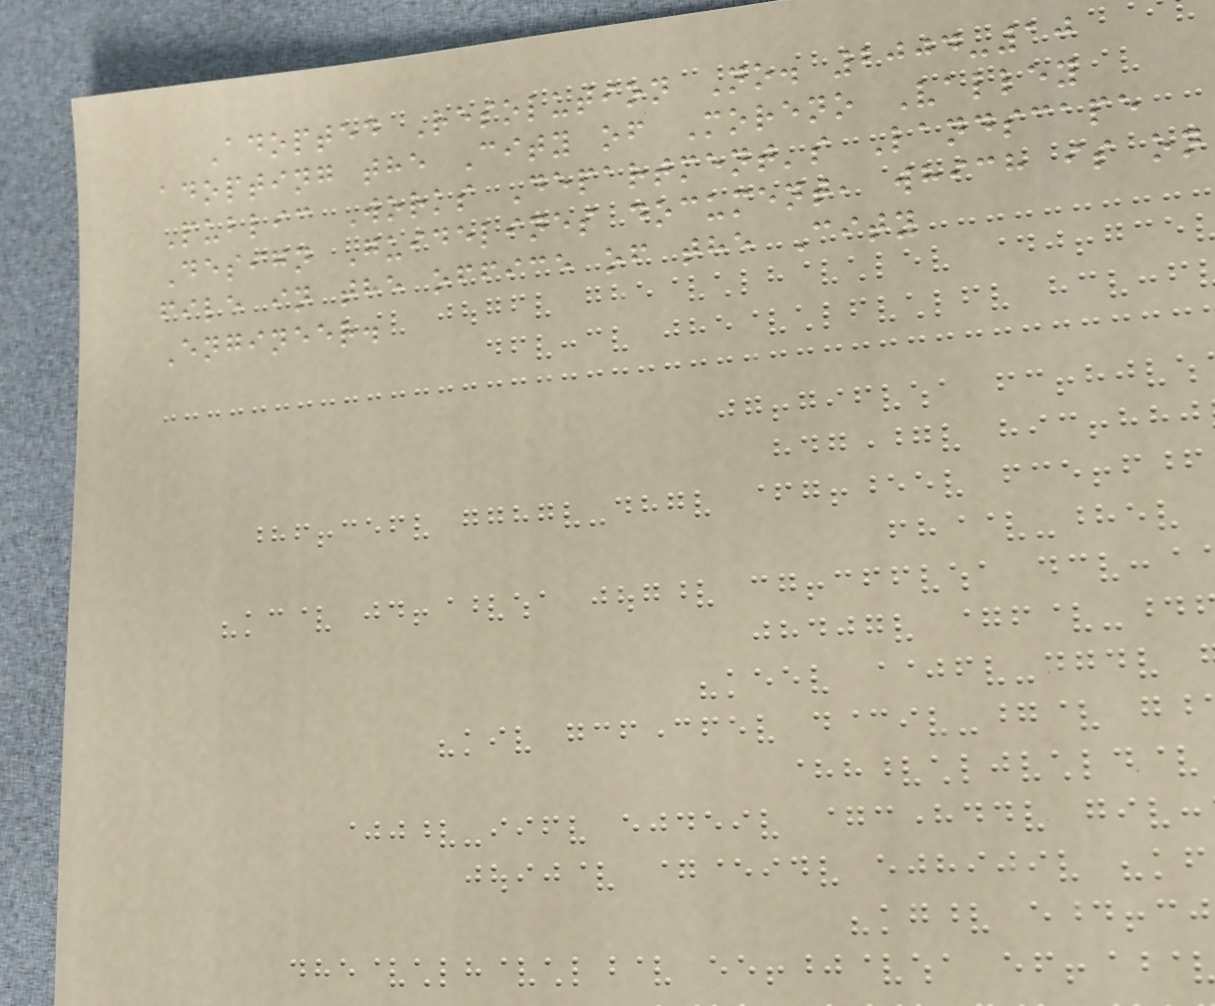Adopted Resolution No. 2004-10
adopting the City of Moreno Valley
Public Works Department's Landscape
Design Guidelines document, which is on
file in the office of the City
Engineer.
